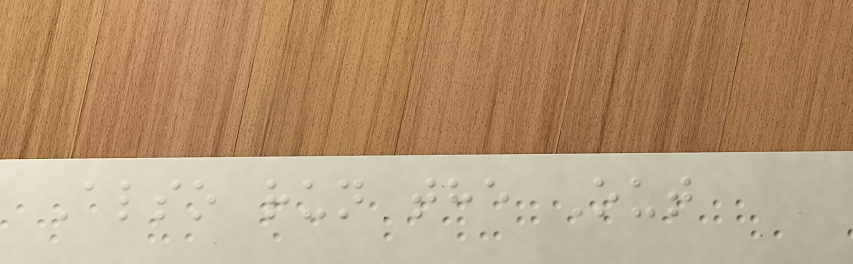Also run the Out
